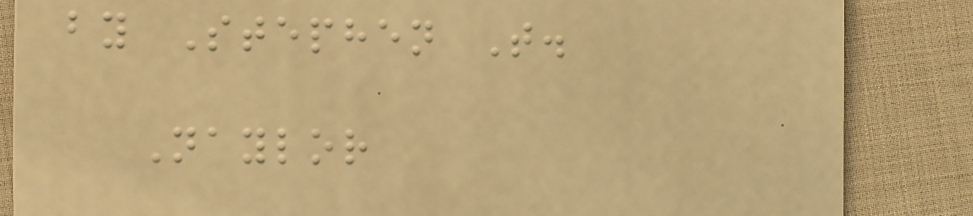by Stephen T.
Naylor
